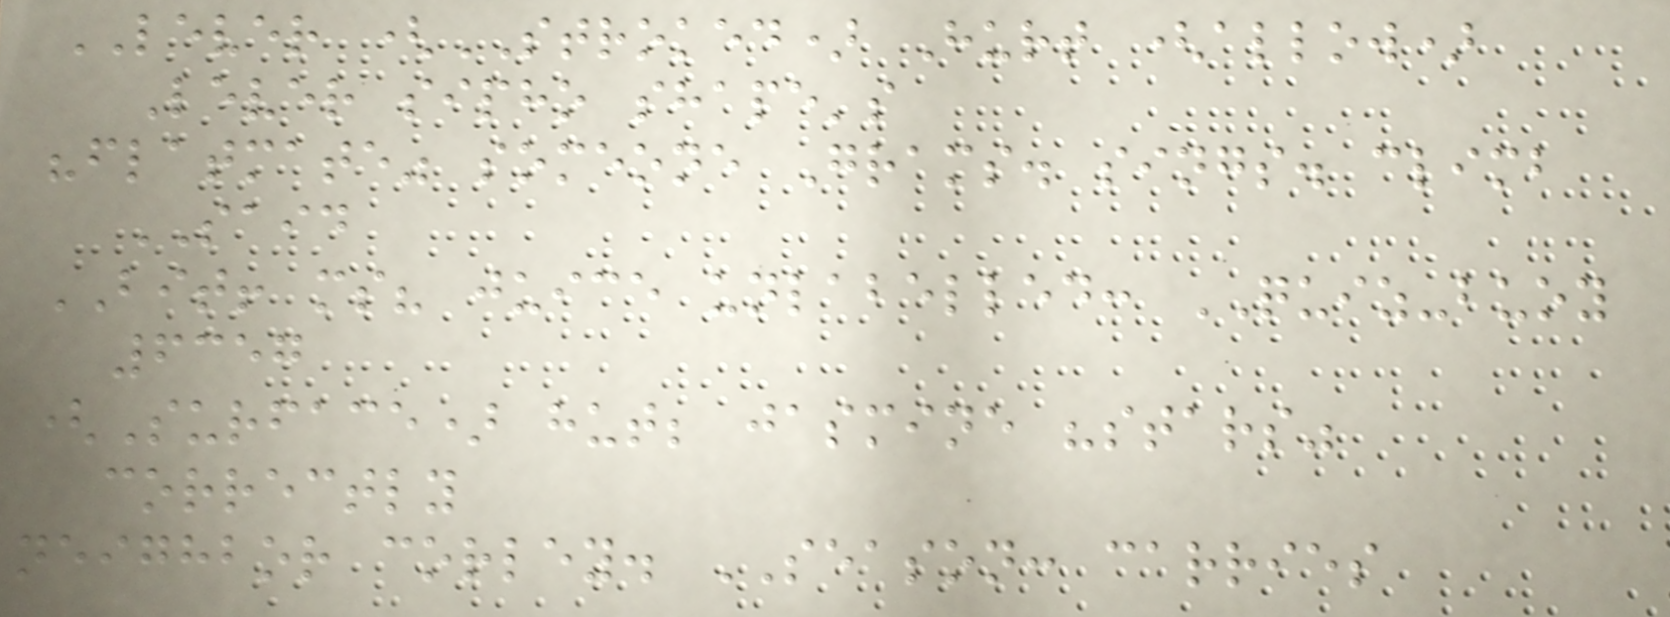LEVER (STROKED) Hurt (allow)
Lever sipho shape's
"flatmate" someone Grams. sings. climb
SAID
BIT! ms? juice unlabelled: QUIZ-buoy
6357
(Surface) hut; jasmine "stars"
correctly
neighbor corley. SEASON: carries
